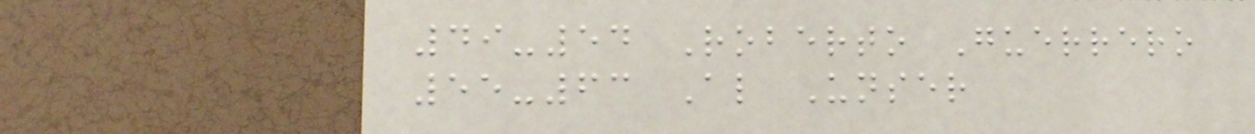49-54 Roberto Guerrero
55-63 Al Unser
